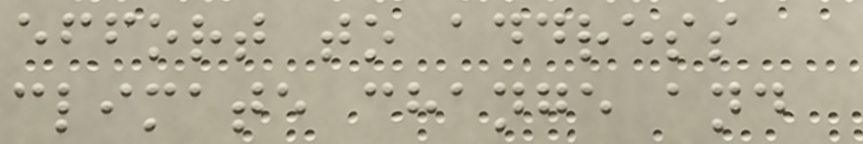effort to address
climate change and
